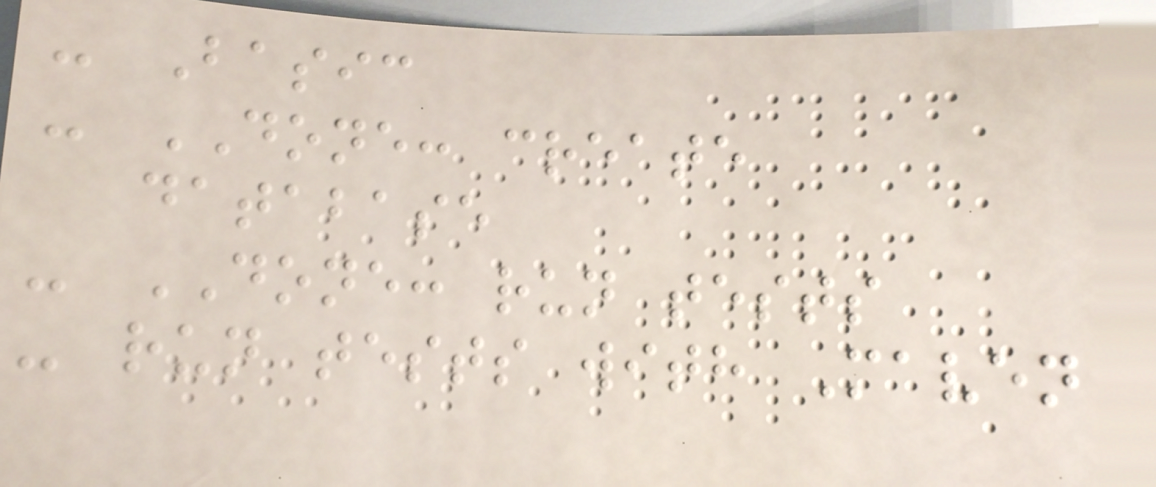- Basic
- DONE: create
database
- DONE: run tests
- run tests with Maven
